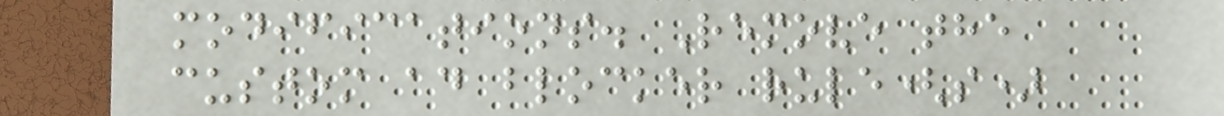modifications. Remove the
custom ad blocker rule(s)
